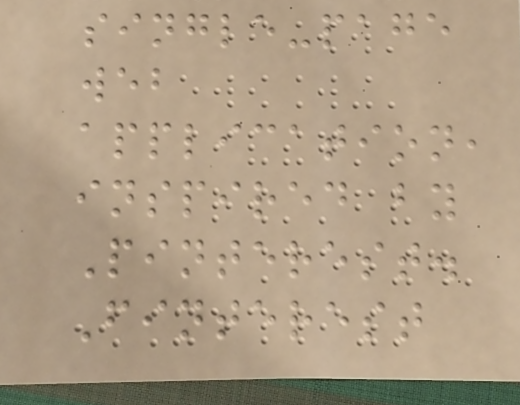single-page
web
application,
inspired by
Pinterest.
Finterest
